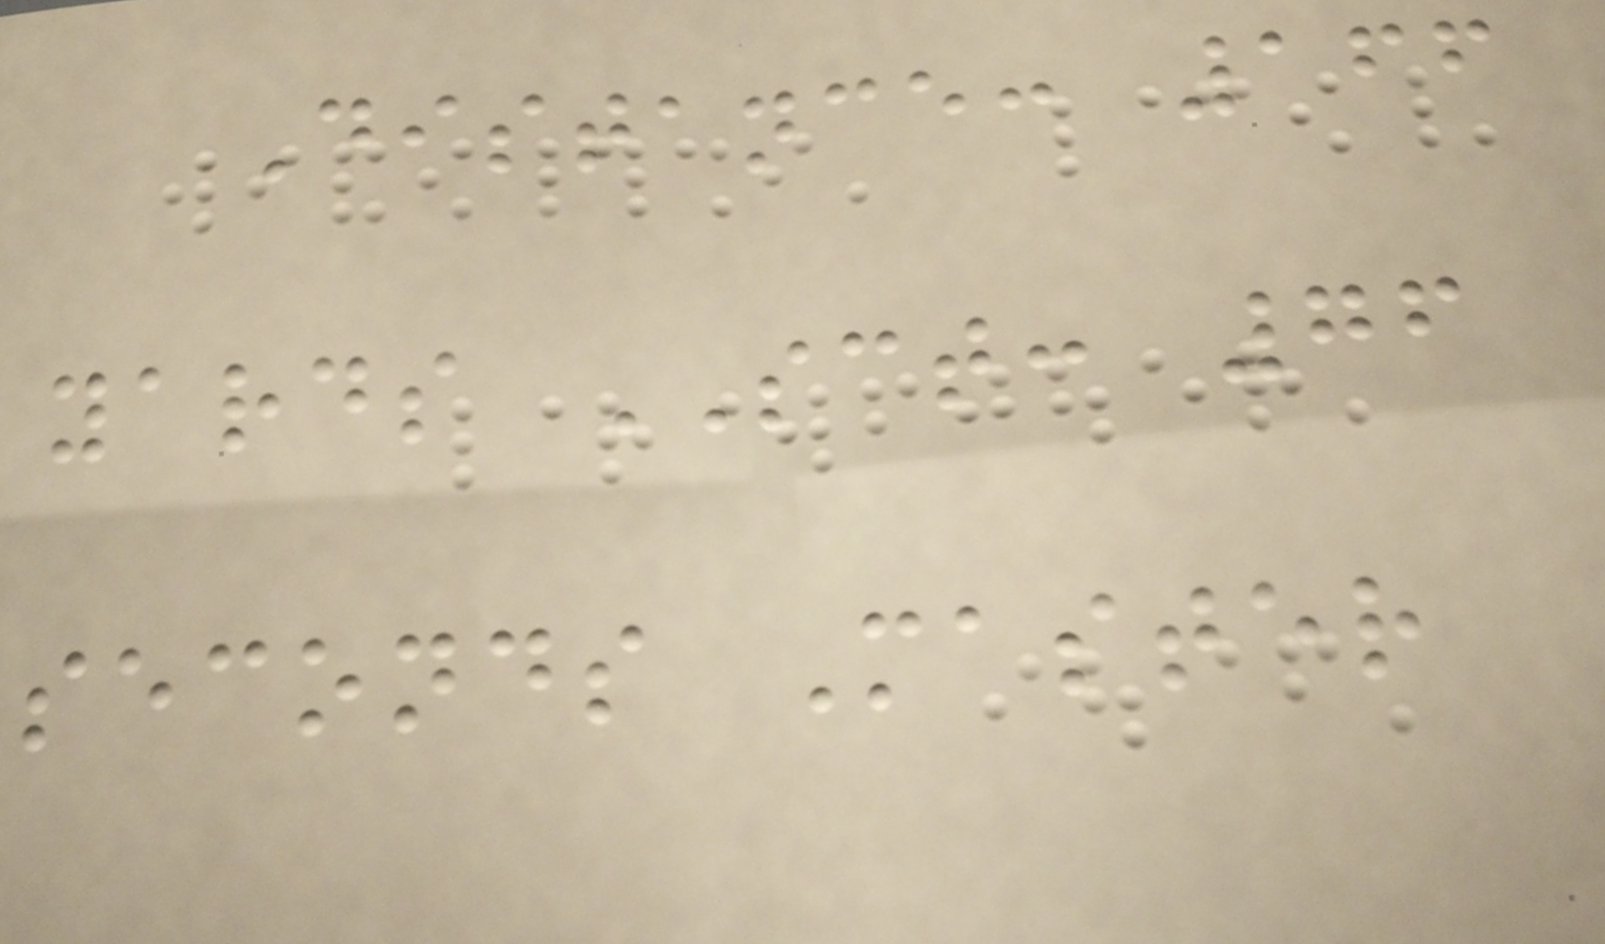Distance: 166
yards SCT: 76
seconds Master
